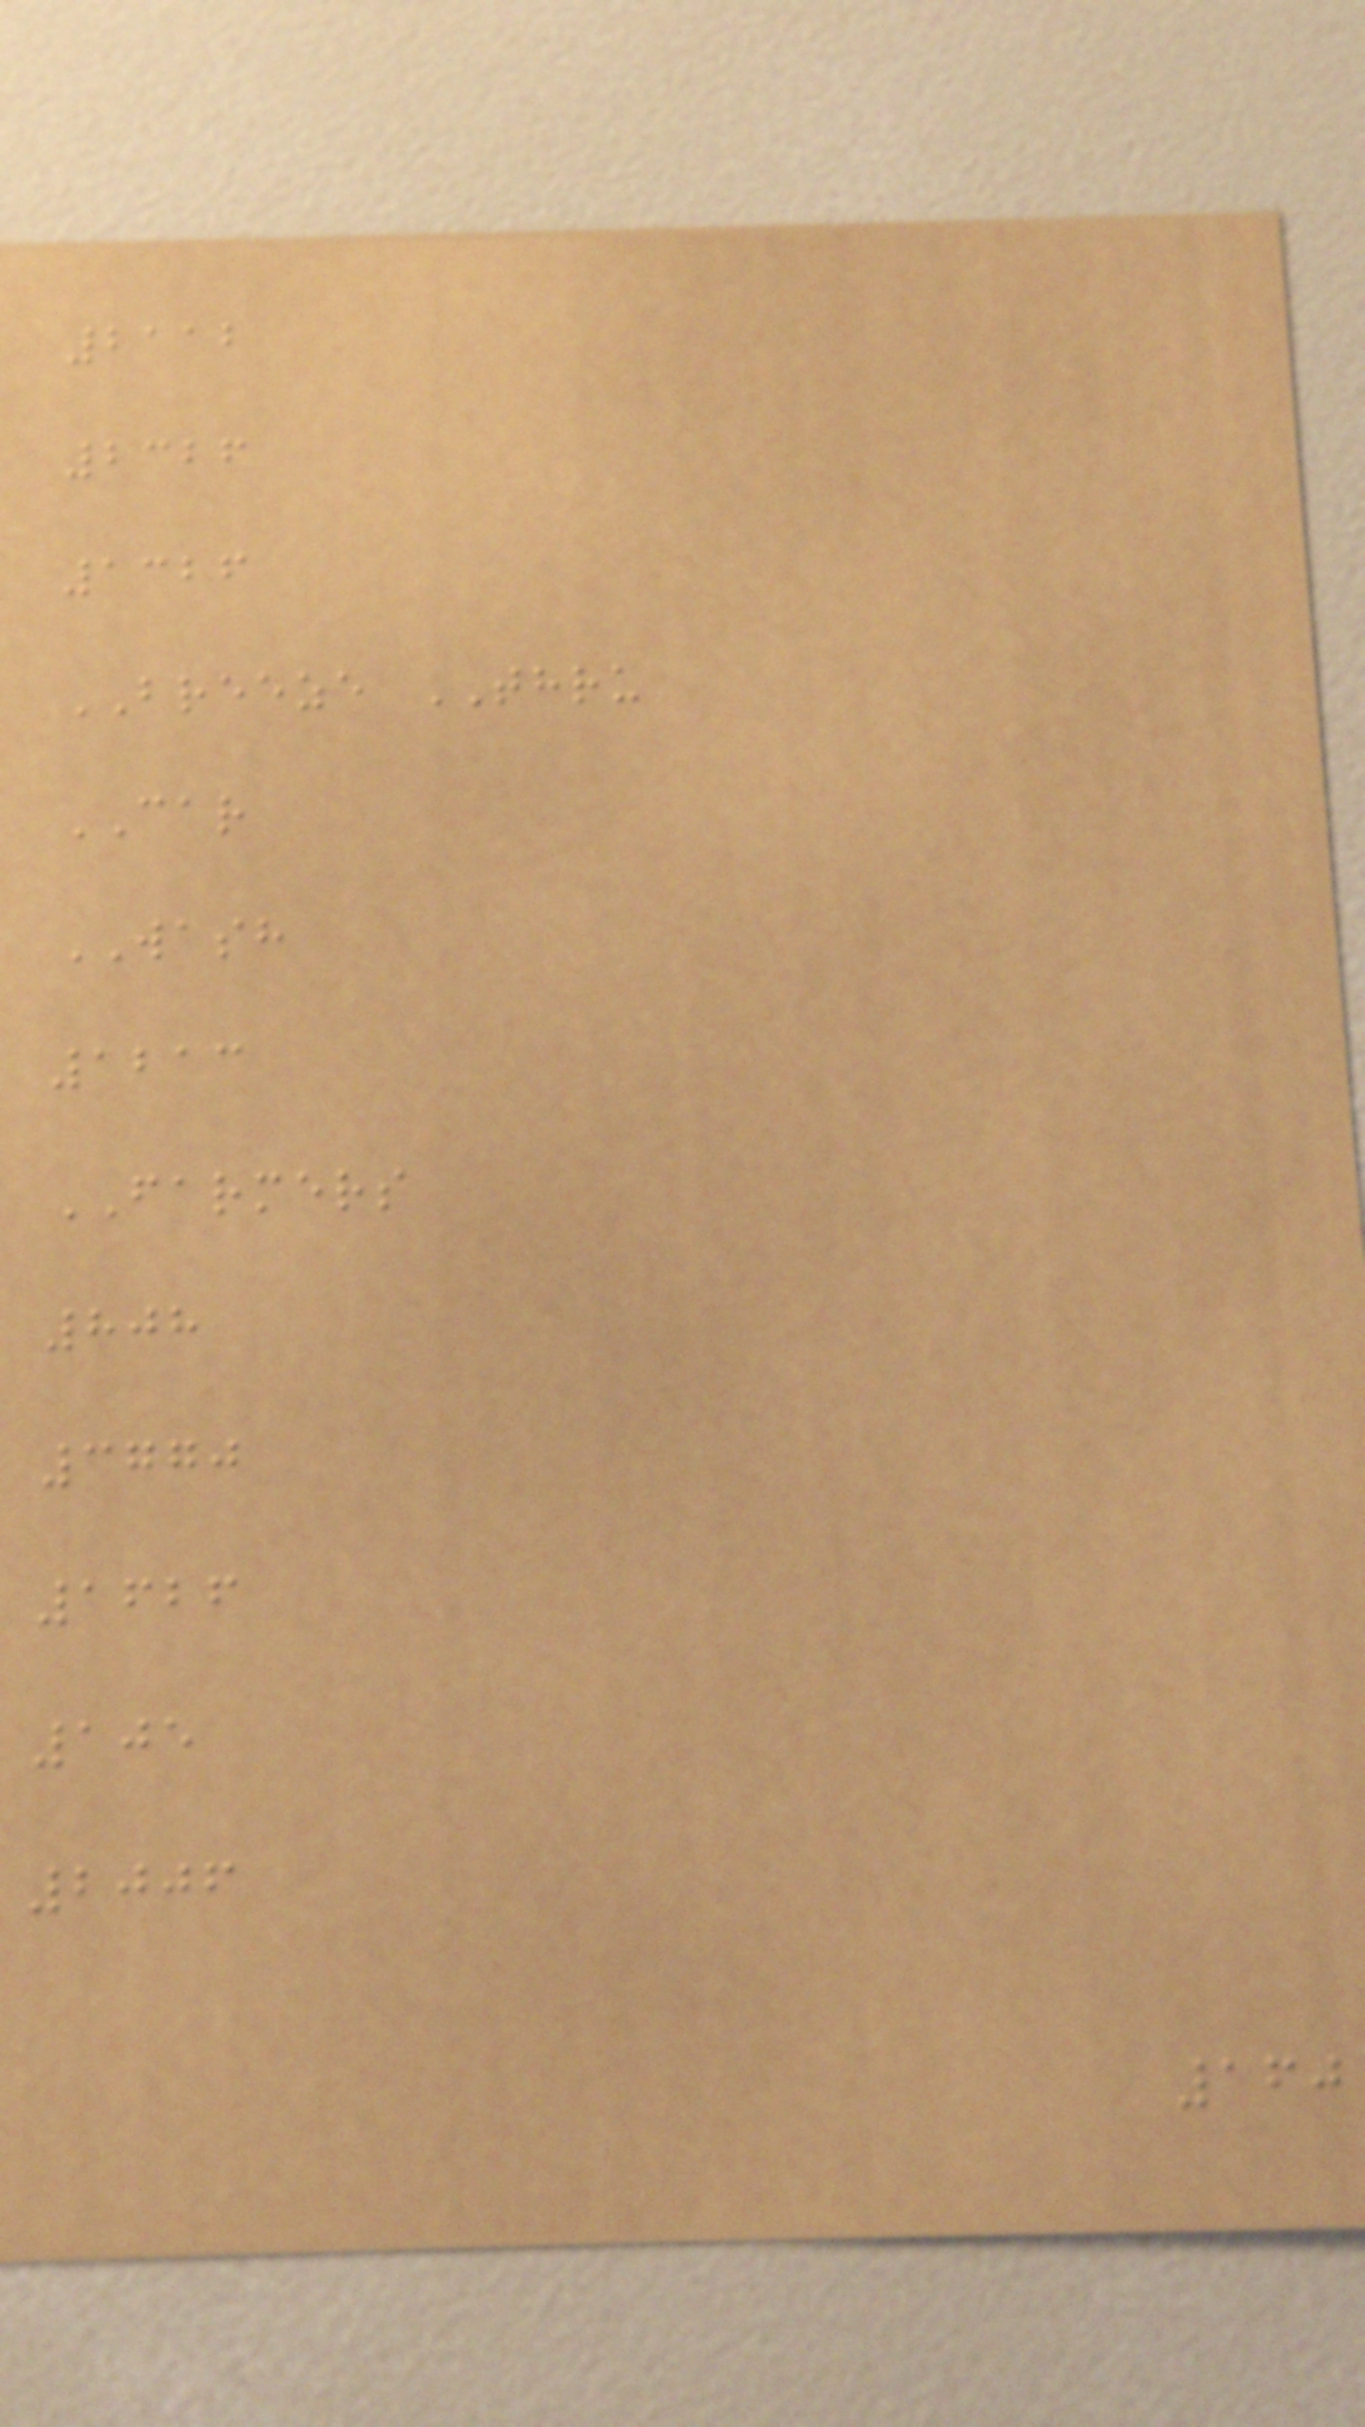2112
2326
1326
BREEZE THRU
CAR
WASH
1213
FARMERS
808
3770
1626
105
2006
160
